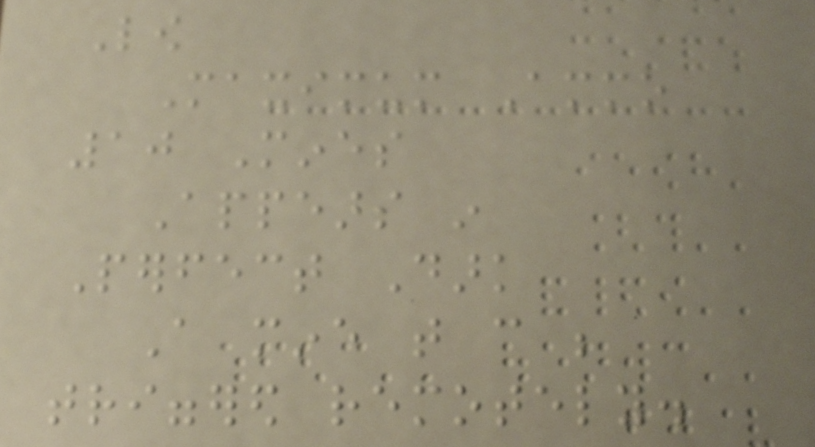Low
Maximum Ammo
10 Mines
Appears in
Perfect Dark
A mine that can be
triggered remotely.
